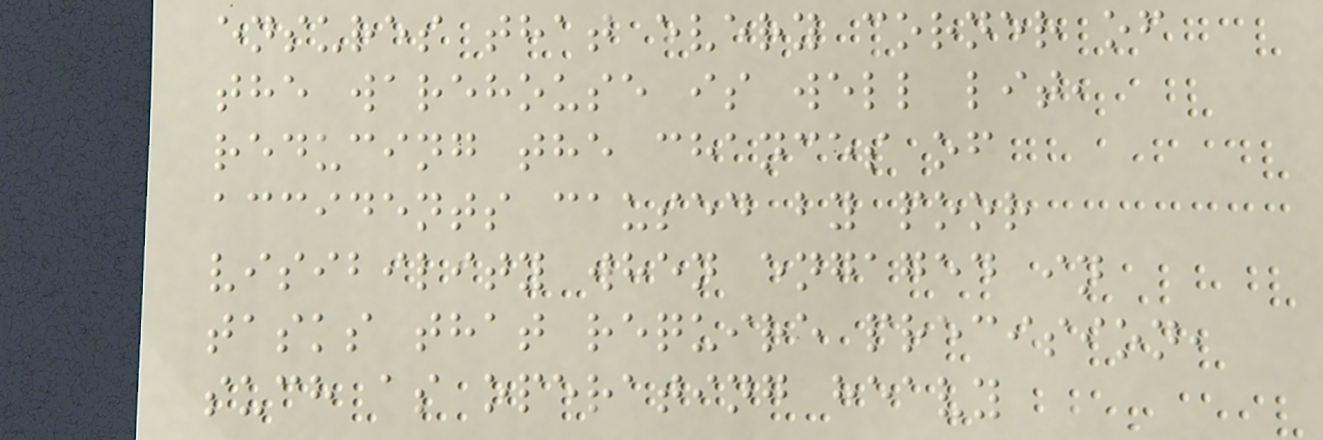ensures that every corner of
the warehouse is well lit,
reducing the chances of
accidents caused by poor
visibility when engaged in
tasks that require precision,
such as operating heavy
